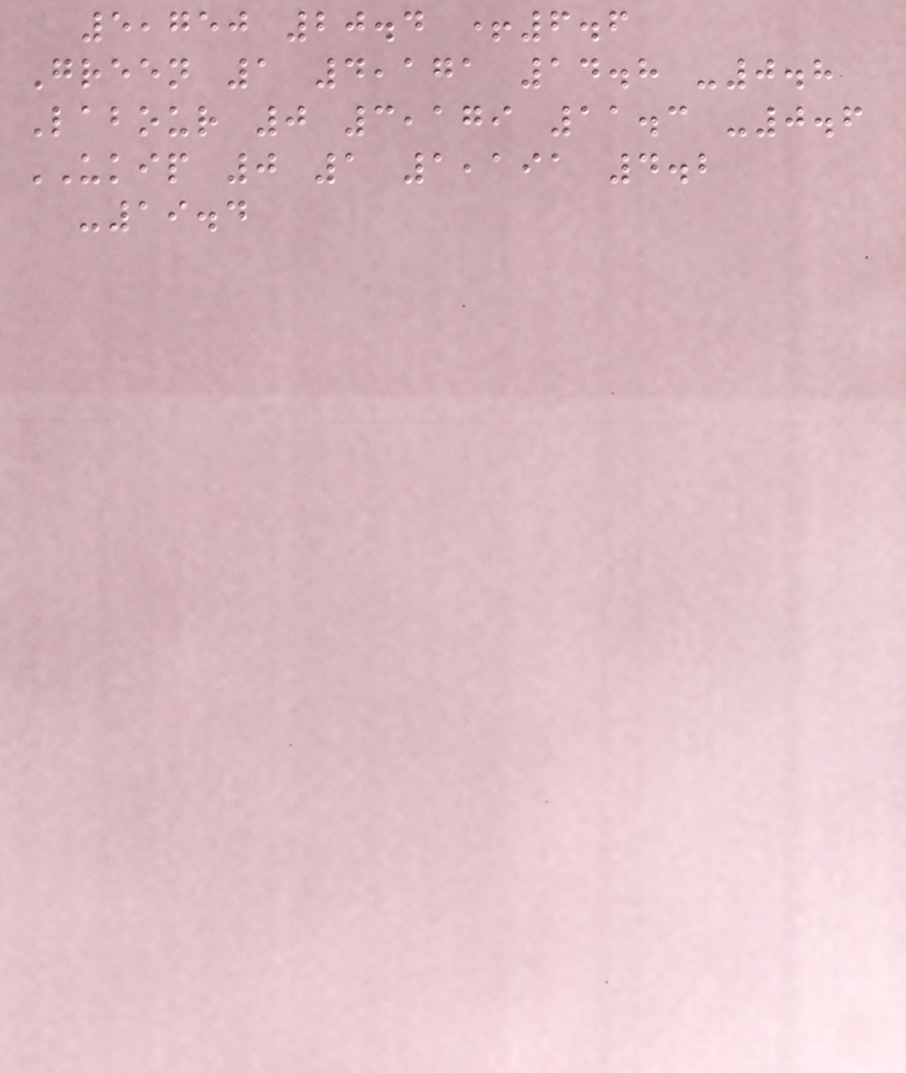5,750 20.4 +6.6
Green 1 4,171 14.8 -0.8
Labour 0 3,179 11.3 -0.6
UKIP 0 1 1,191 4.2
-19.4
